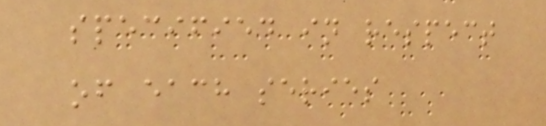specified in respect
of each series
